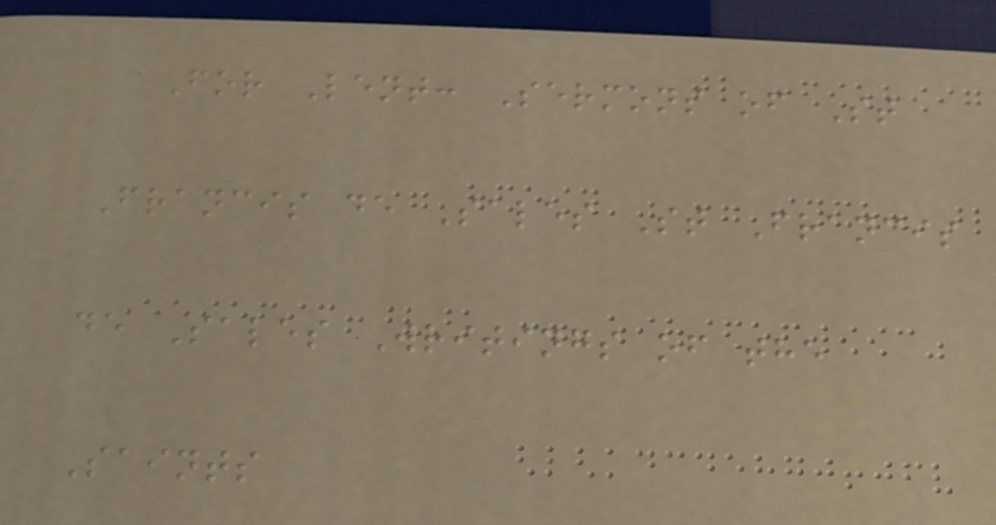For Lent: Sermons of St
Francis de Sales St Francis
de Sales Writings of the
Saints
